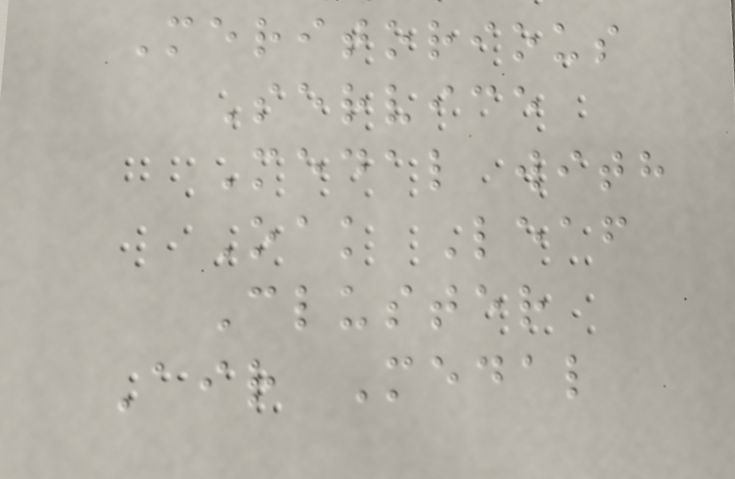Meritorious
Service
Medal with
Oak Leaf
Cluster
Air Medal
